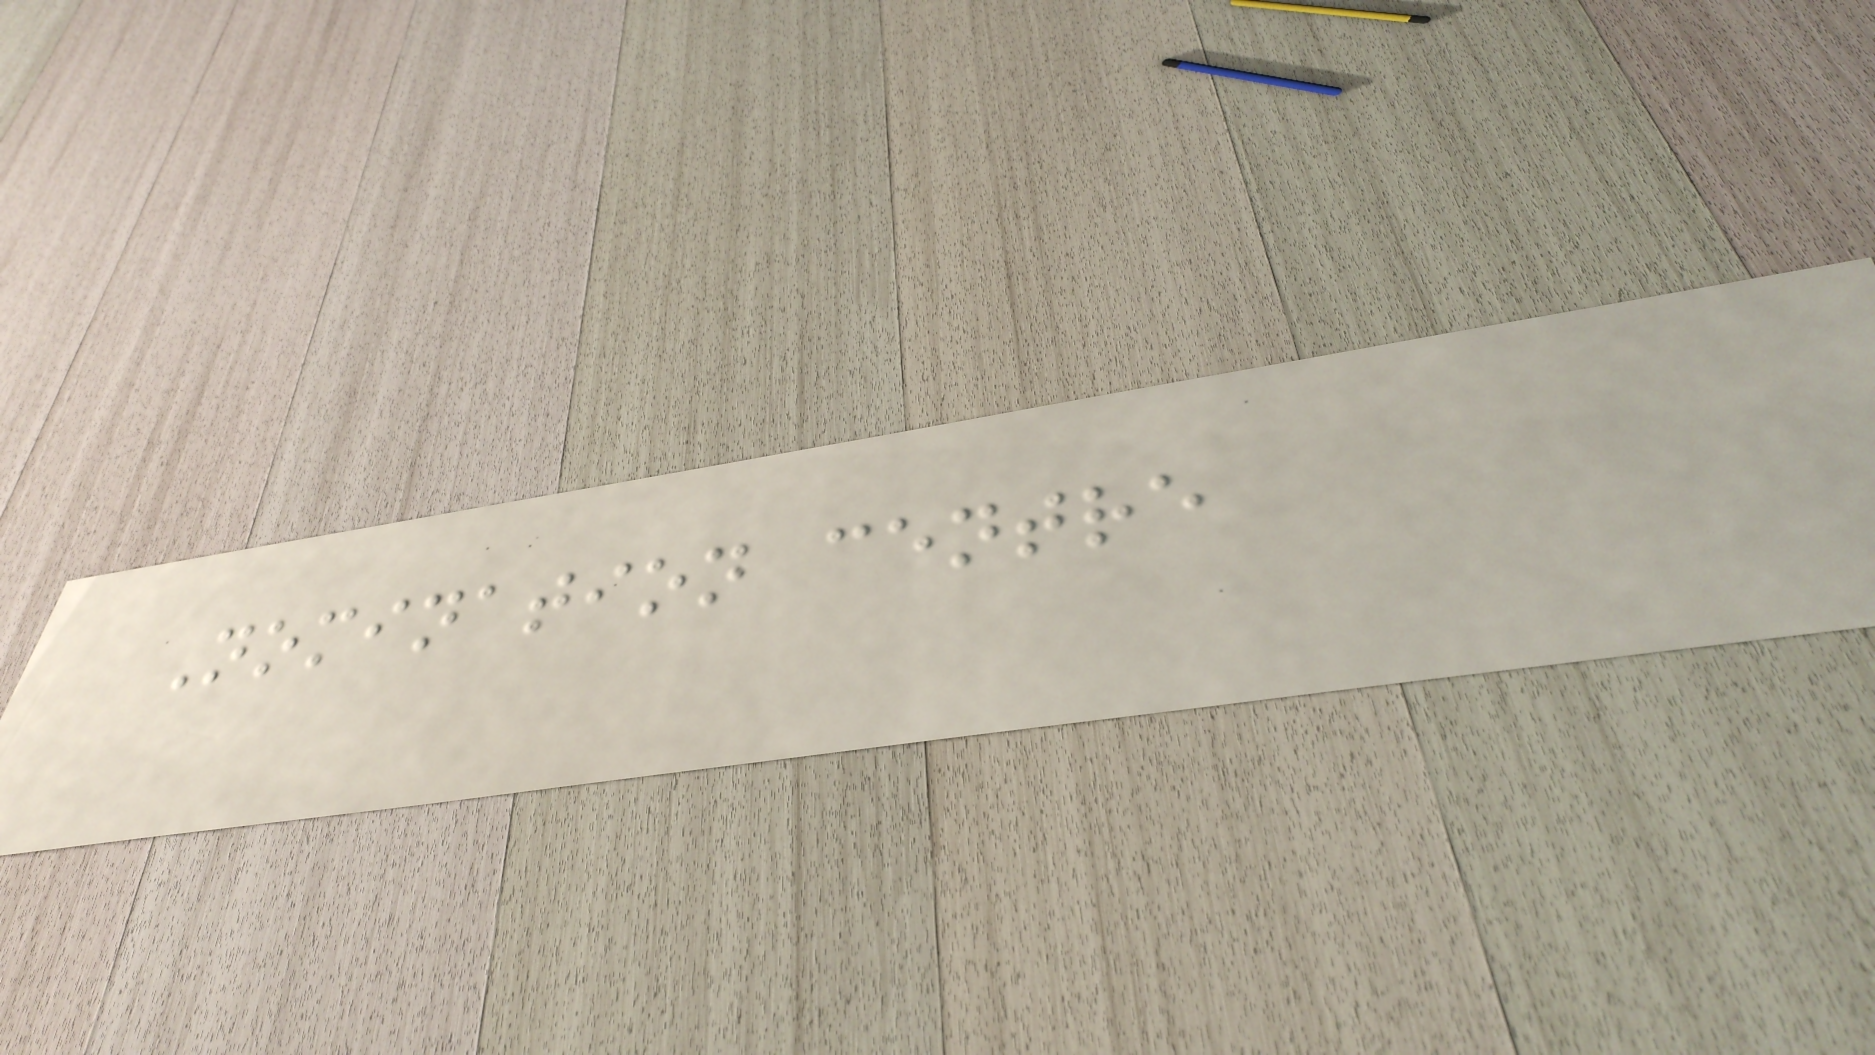Nomination centre
